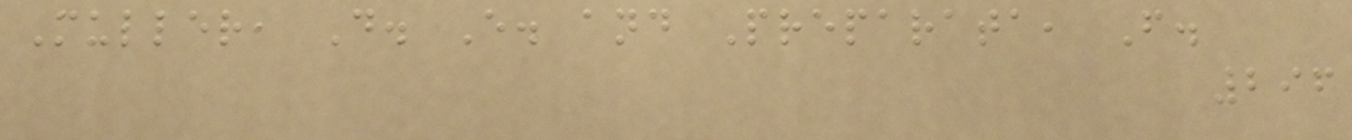Muller, D. E. and Preparata, F.
296
